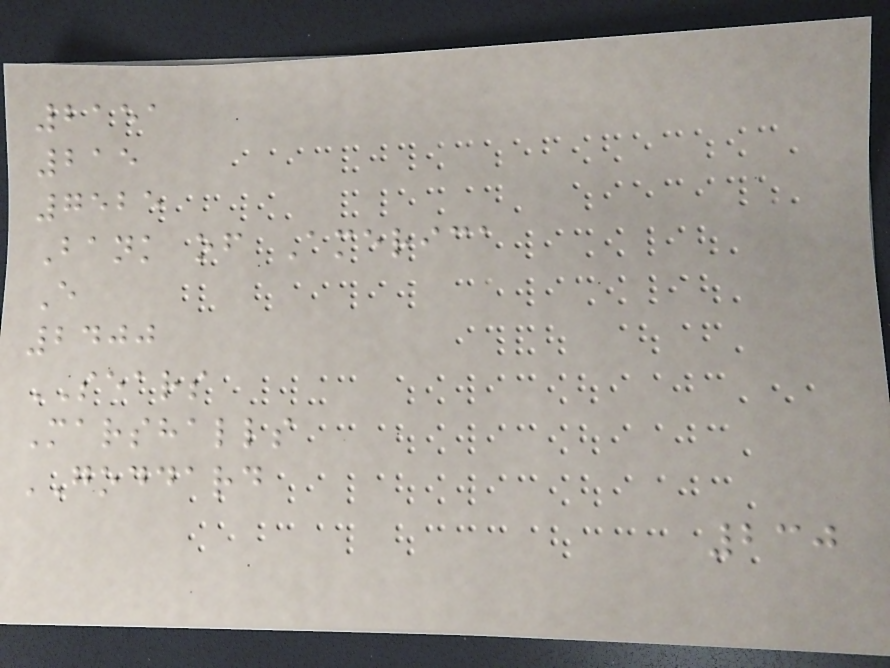2151
215
7525
Bank of America
E
2400
SEARS
Marshalls
GODDARD
230
